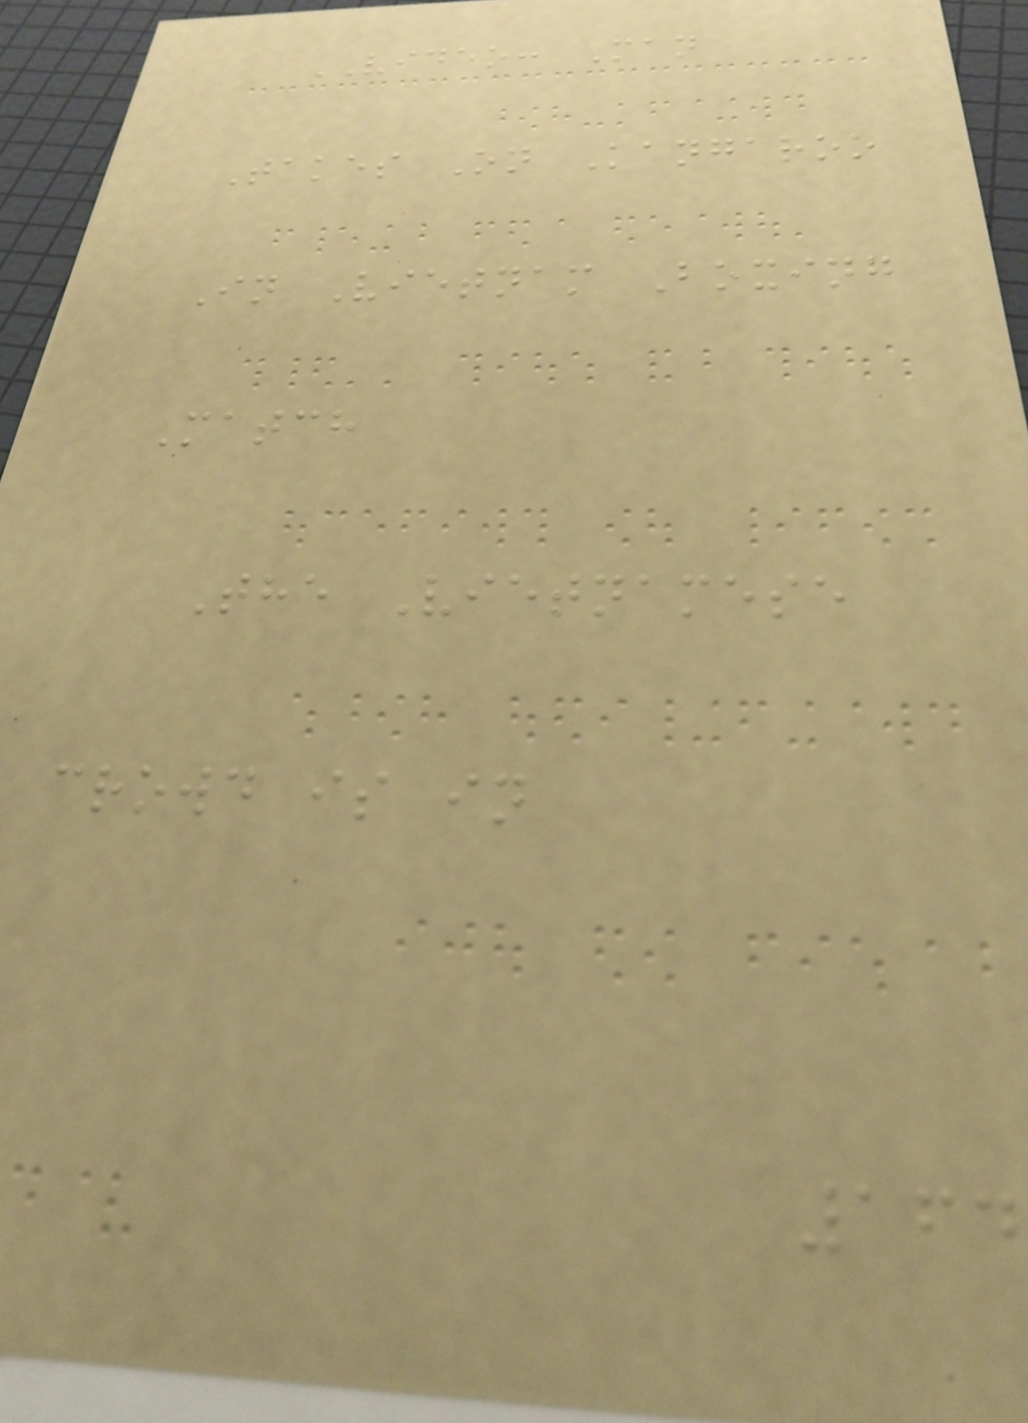VIDEO: Man
Takes On Kangaroo
In Vietnam Boxing
Match
The Vietnamese
crowd is in
164
